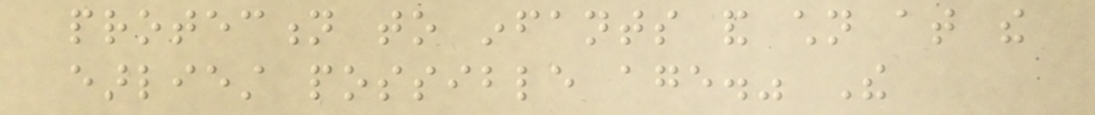protection to infants and children at the
earliest possible age." The
